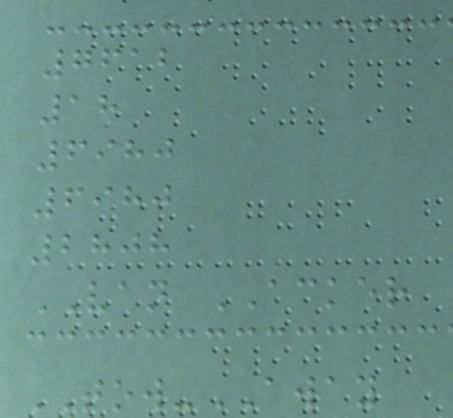7612
18
6980
6980
2808
VAN ACKER
TOW-AWAY
